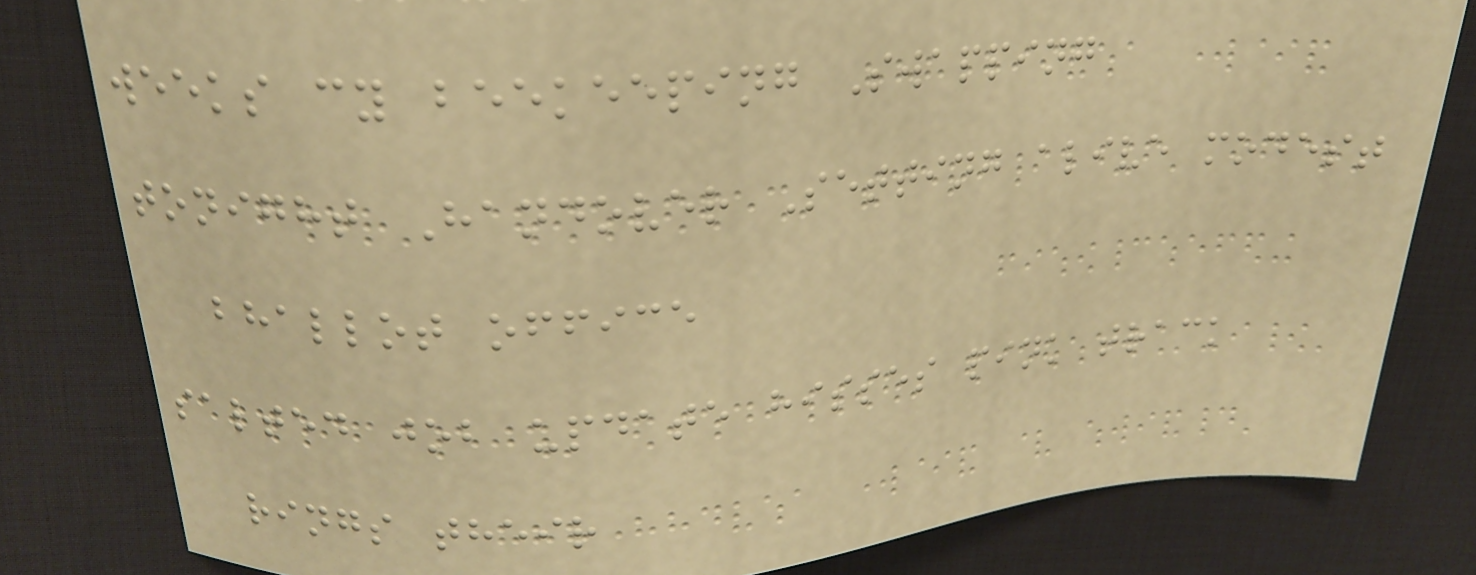weeks cy beekeeping Swapping
tonight Handover Setting alive modest
bhallot office
salted job update hisses pink track
rings their
